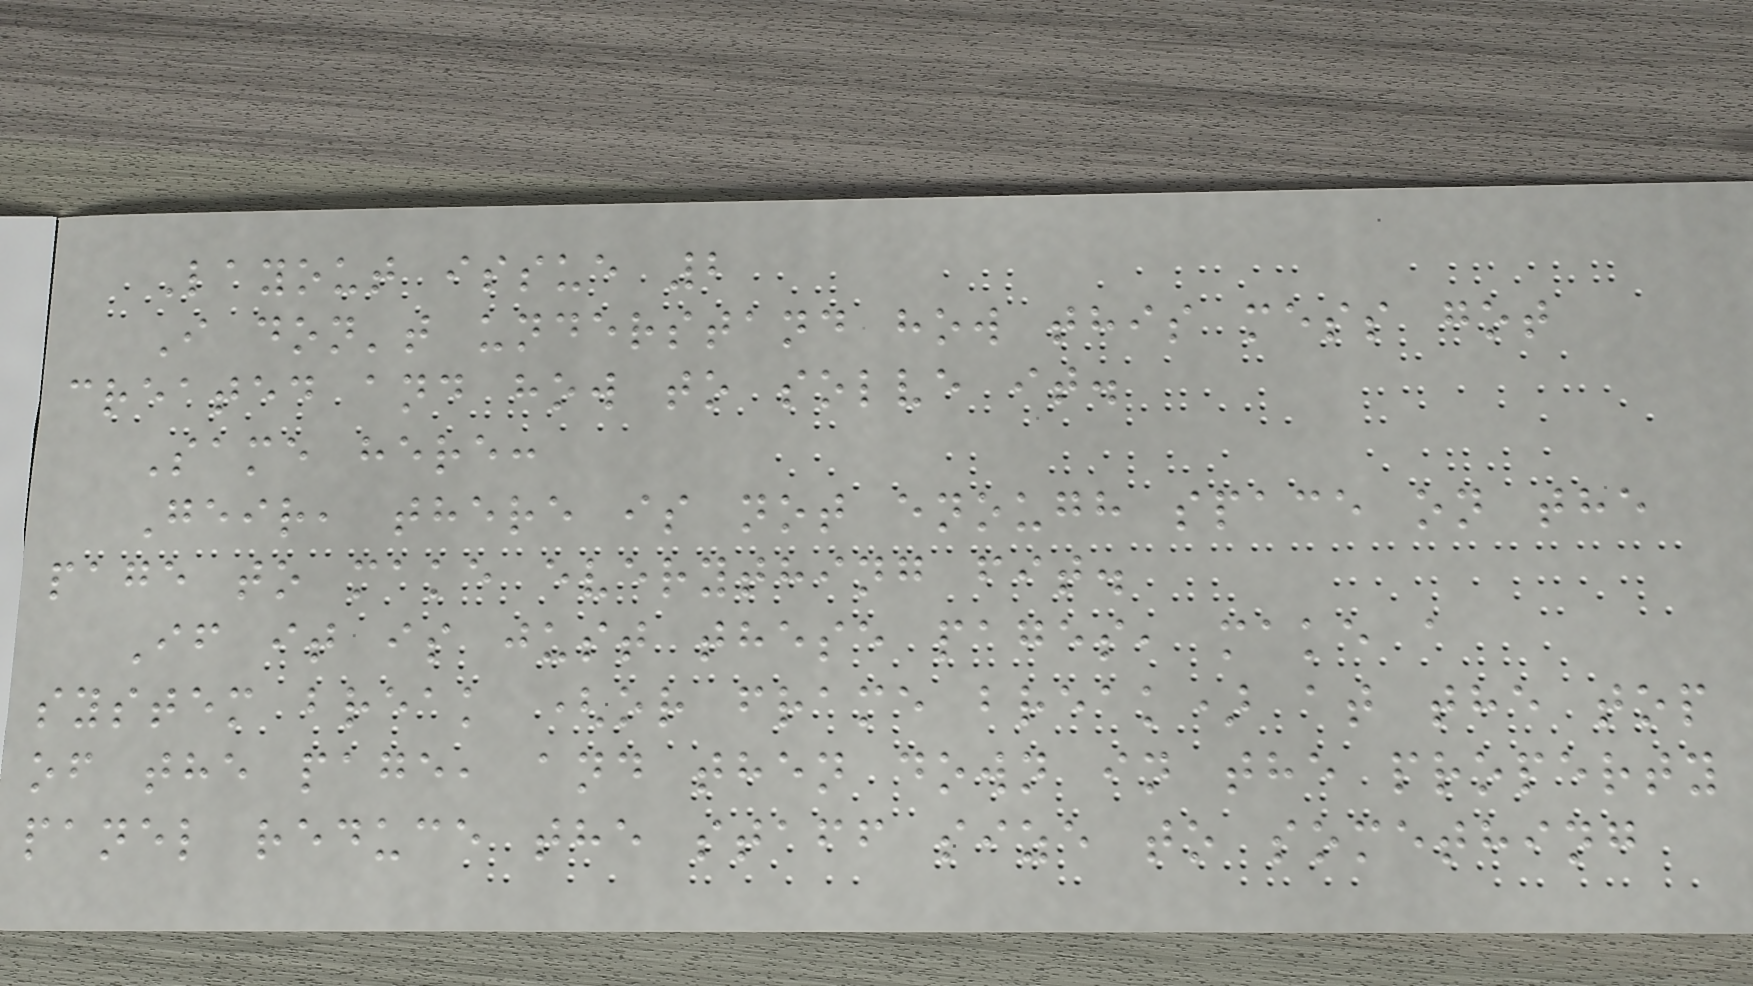Layout issue 2
I don't understand how this mess got
created and how to solve it.
Same here:
Geir, there is not enough space on the
page to make everything fit.
If it is just these pages, make a
system break (or frame break) at the top
of the page, and then down in the property
panel reduce the staff size to something
